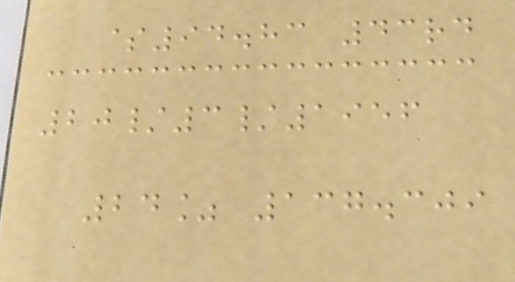$94.83 43rd
20/3/1956
24% 137.309
